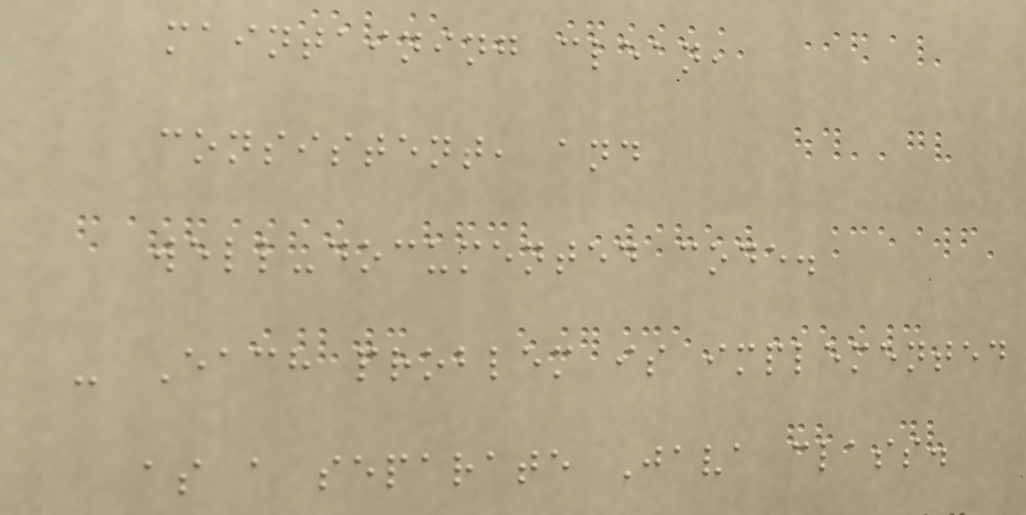maintaining clean,
consistent, and
well-documented code.
- Each problem is implemented
as a separate Java class.
